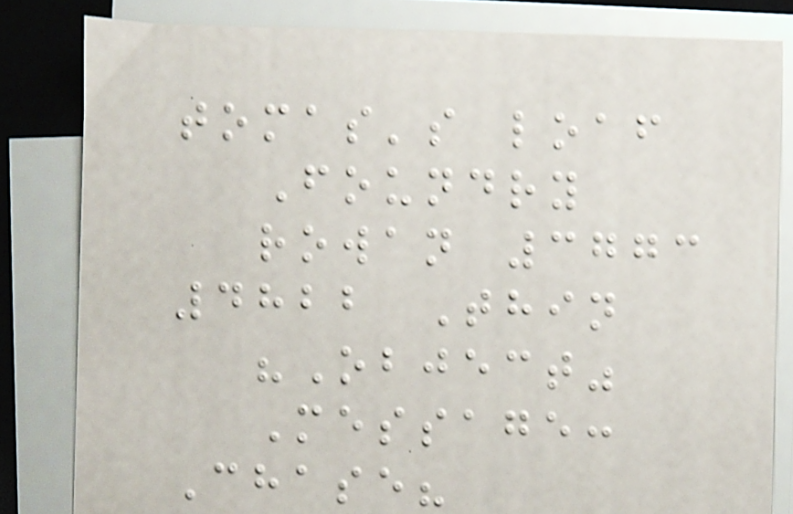tomas's loaf
Foundry
rowan 3773
4822 Thin
"Object"
Message:
Chase?
